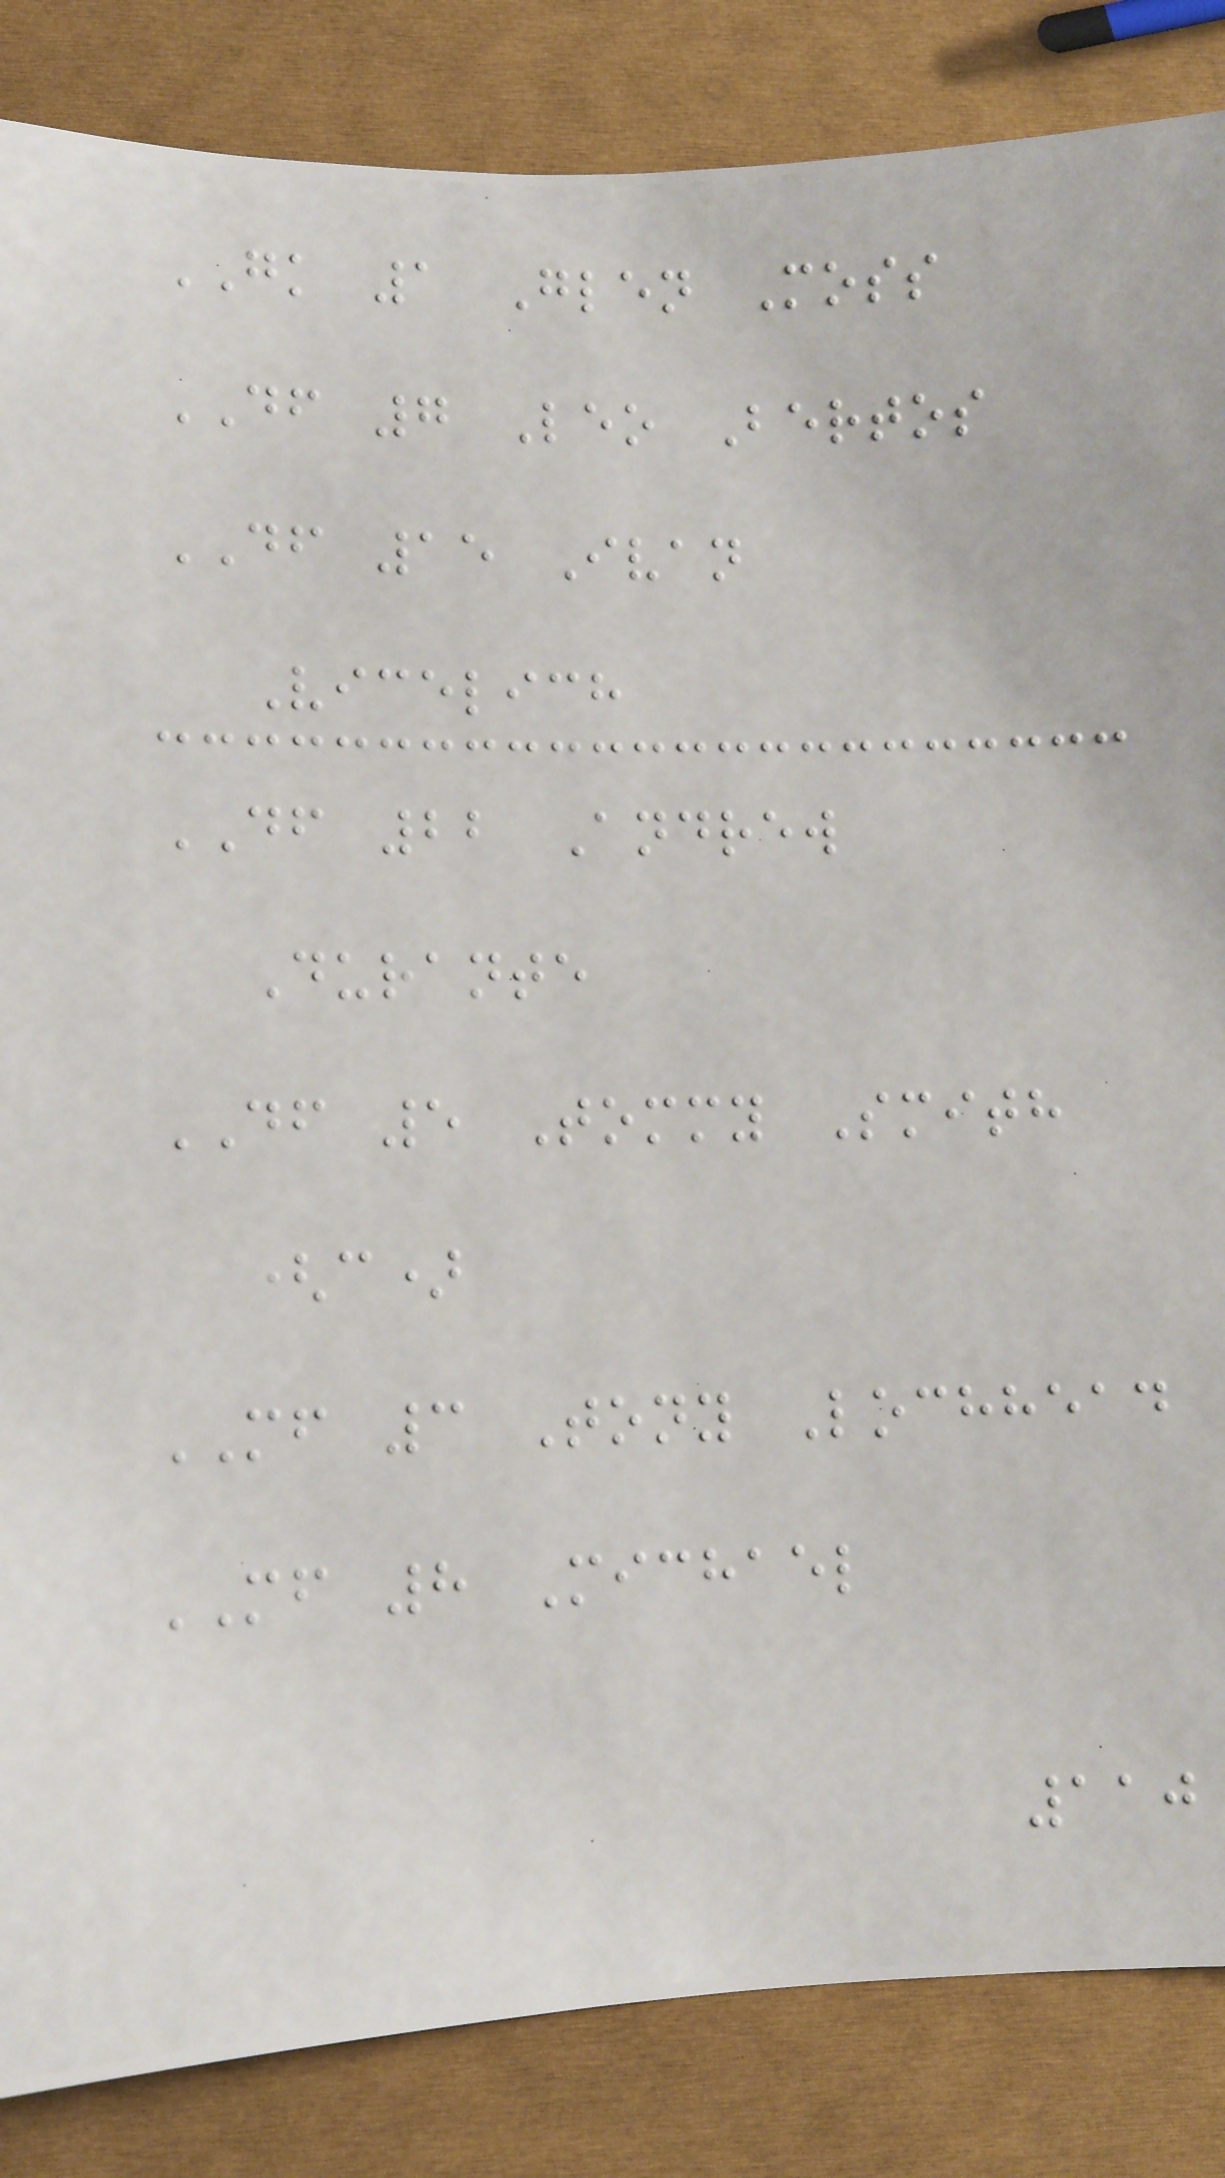GK 1 Glen Moss
DF 7 Leo Bertos
DF 15 Ivan
Vicelich
DF 22 Andrew
Durante
DF 5 Tommy Smith
(c)
MF 3 Tony Lochhead
MF 8 Michael
110
